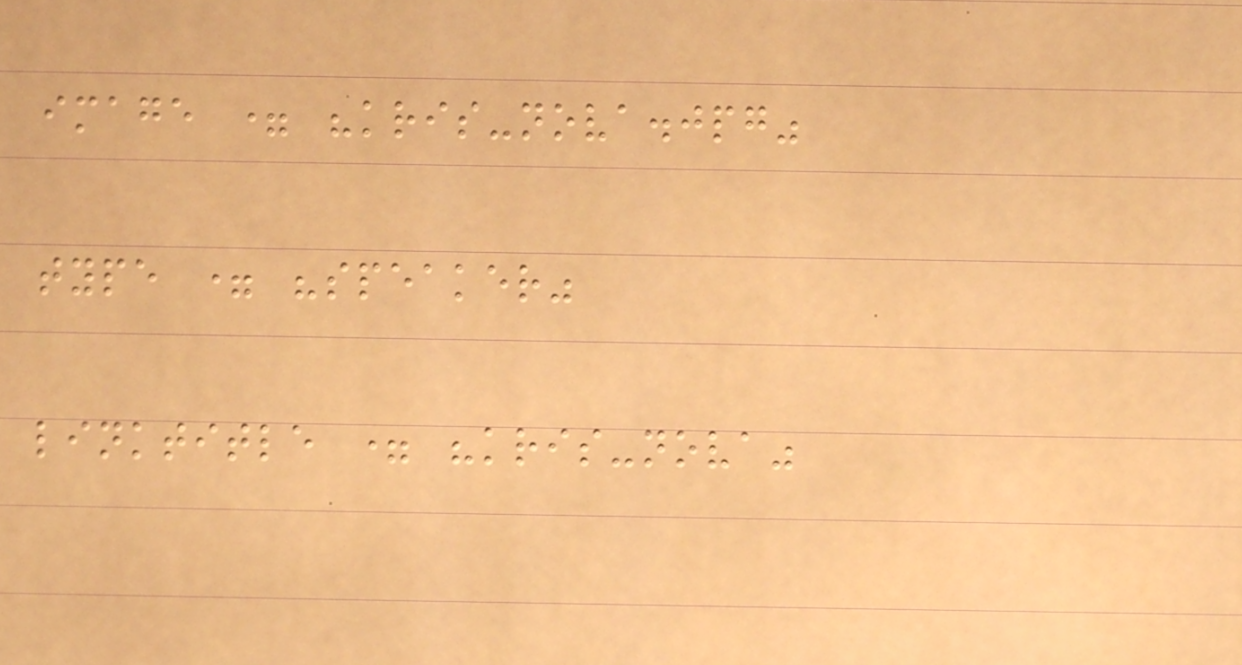image = "kris-nova.jpg"
type = "speaker"
linktitle = "kris-nova"
